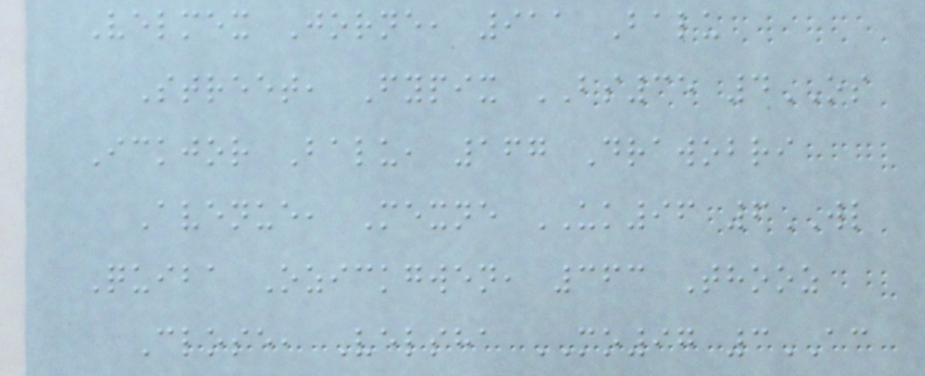Velmex Jorne, 911 Balu
Street, Fypix BS35 4OS
Ickjor Balu, 167 Drawobri
Avenue, Mexne UK96 6WL
Quiba Ozickgwen, 363 Thooz
Close, Velsha MO97 3AC
